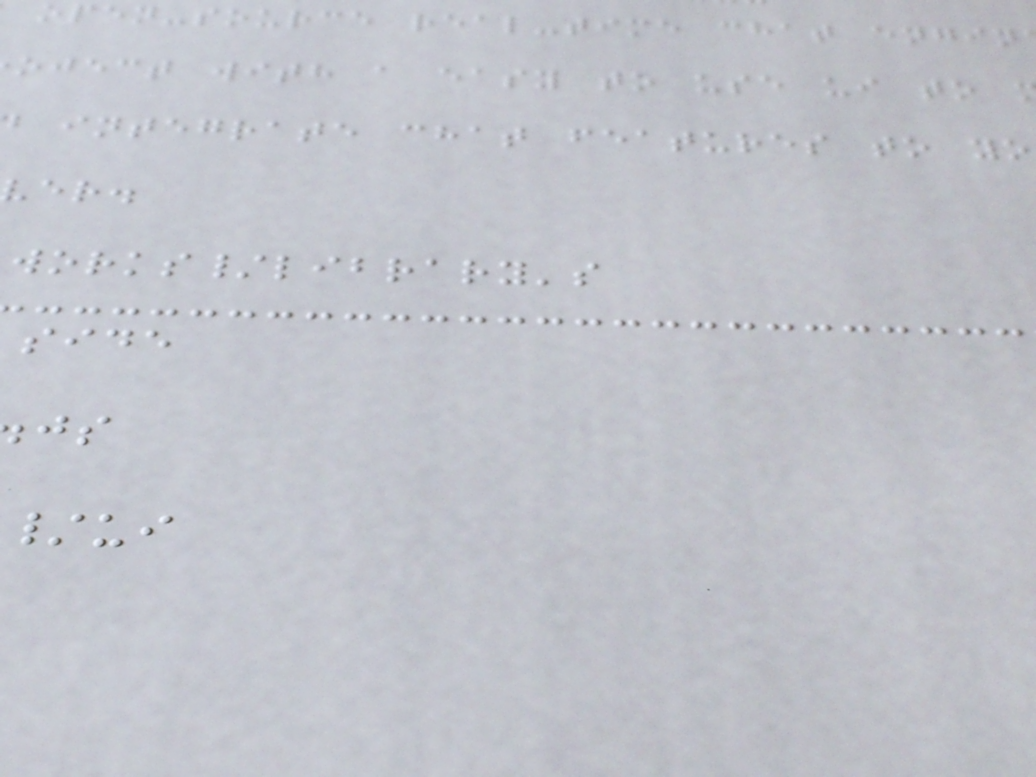open-source real-time chat engin
oject with a easy to use ui to
integrate chat features to yo
ver.
works/library's
side
/ui
